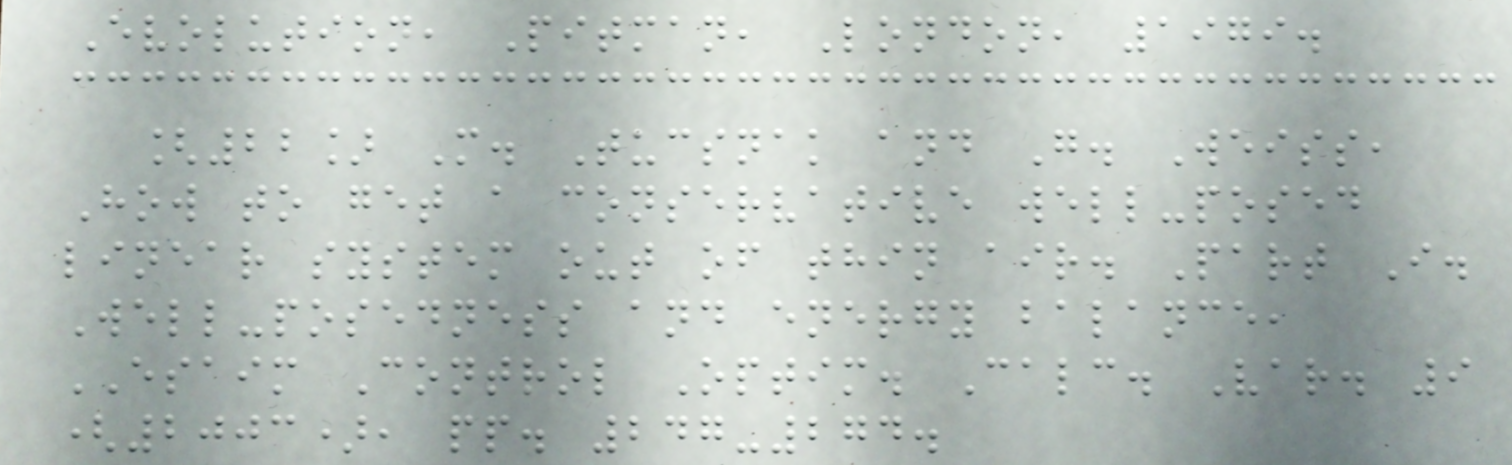Evolution, Pitman, London, 1979.
[22] M. Tucsnak and G. Weiss,
How to get a conservative well-posed
linear system out of thin air. Part I.
Well-posedness and energy balance,
ESAIM Control Optim. Calc. Var. 9
(2003), pp. 247-274.
